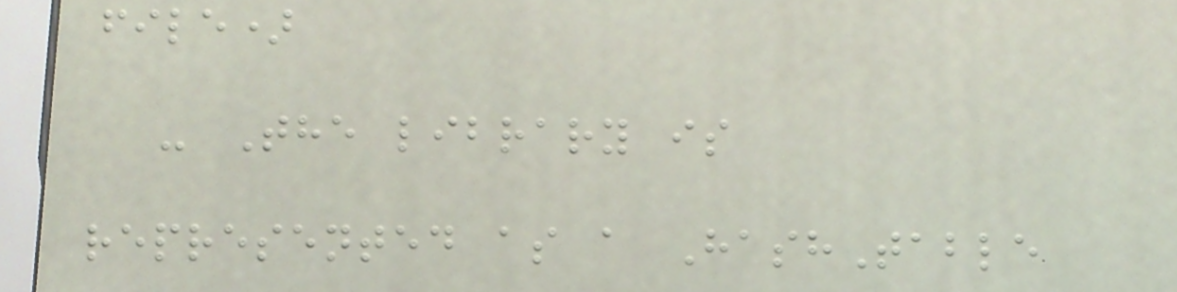file)
- The library is
represented as a HashTable
